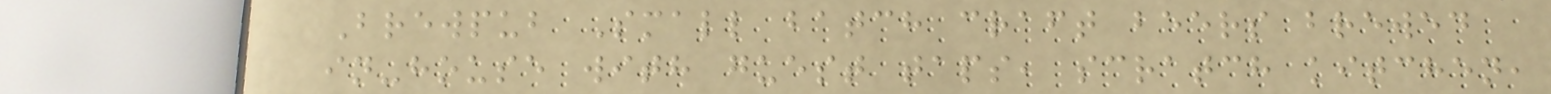Brewpub Small batch craft beers brewed
in-house with guest taps, scratch kitchen,
